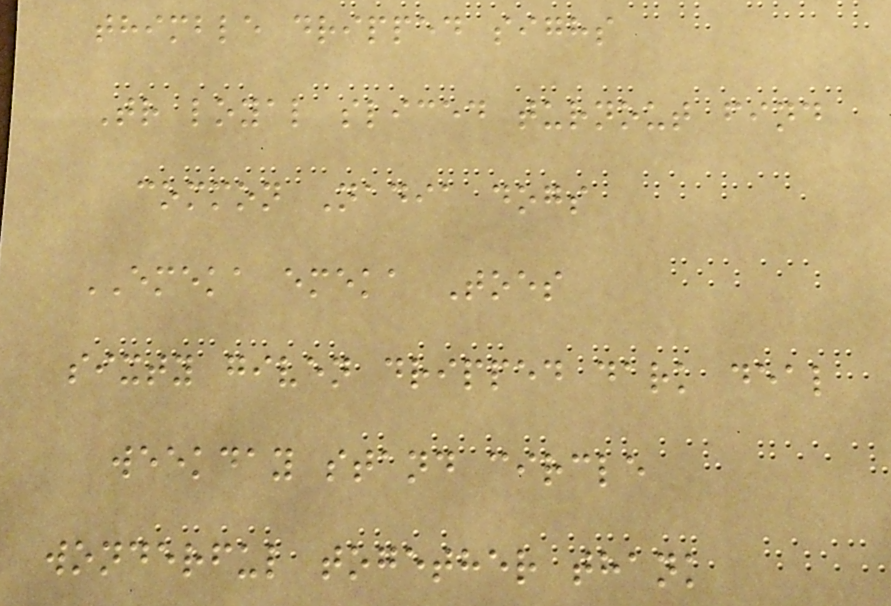thimble dripped sighs
Tr loyal sliced turnout find
common Nadia dogs
EMEKA emeka Toes
sixty given dripped dark deal
weekday stand circle
wonderful together thank
